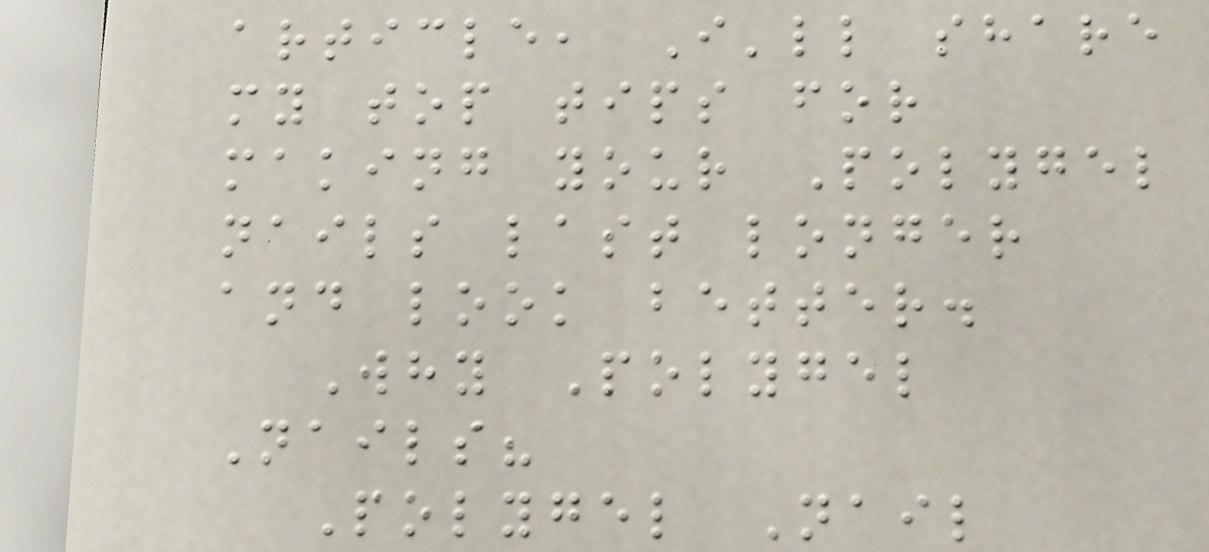article, I'll share
my top tips for
making your Polygel
nails last longer
and look better.
Why Polygel
Nails?
Polygel Nail
